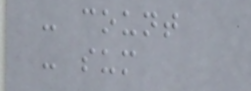- count
- sum
